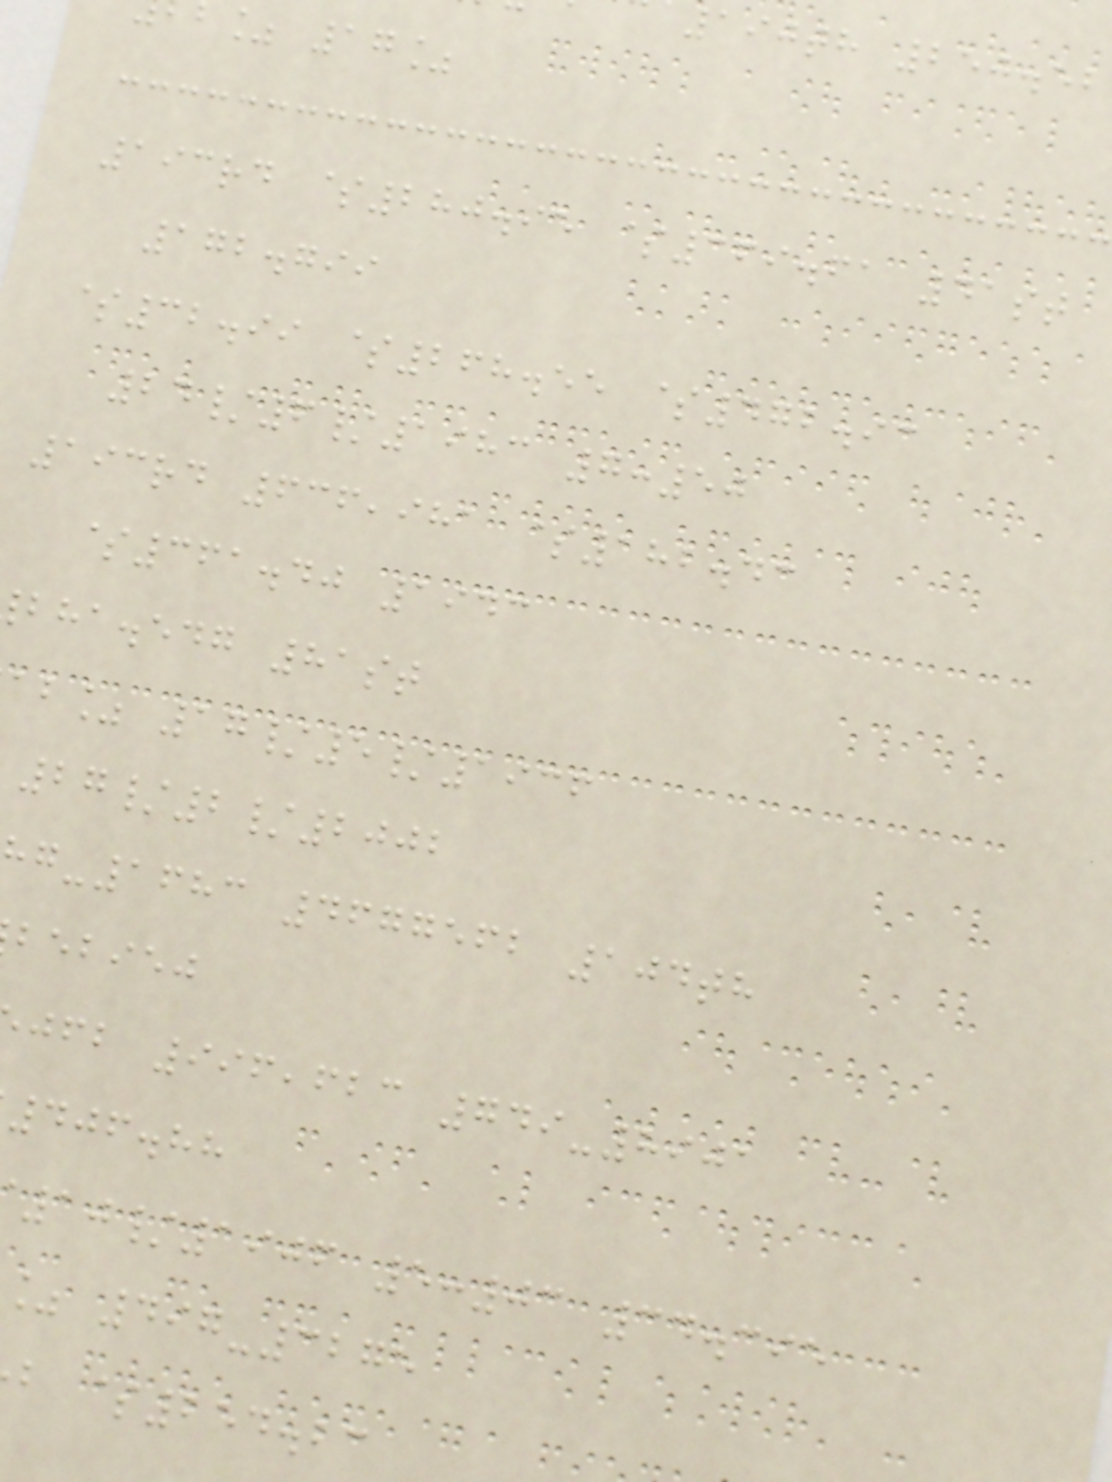190th 250.52
% 17%
193rd $280.95 $369.61 41st
172.799
$32.99 $268.55 $472.93
24/6/1983 7:50
193rd 636,981 $182.43
$361.40 1943
bha.edg 81st
ab% 17/5/1936
27/2/2002
-1683 4677562 104th
bebiej
jfb 996,623 749-8901
406.88
10/1906 5:03 34.395
% 497-3275
b $254.23
